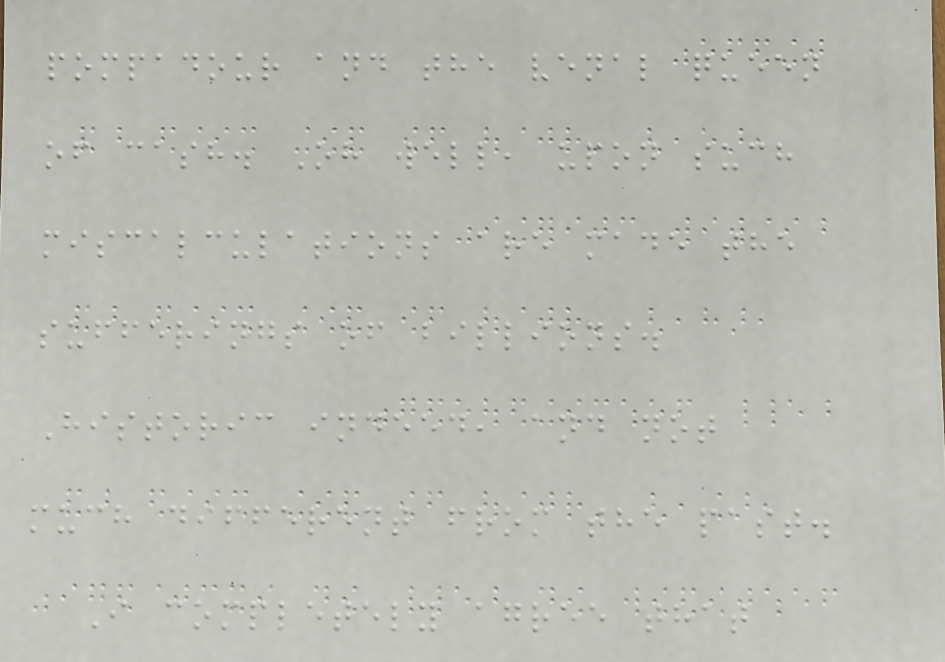pompadour and the venal queen
of cash. Oh well, upon such
miscalculations are made the
sufferings of billions.
Historic indeed, and not
much different from the past.
I completely agree that
